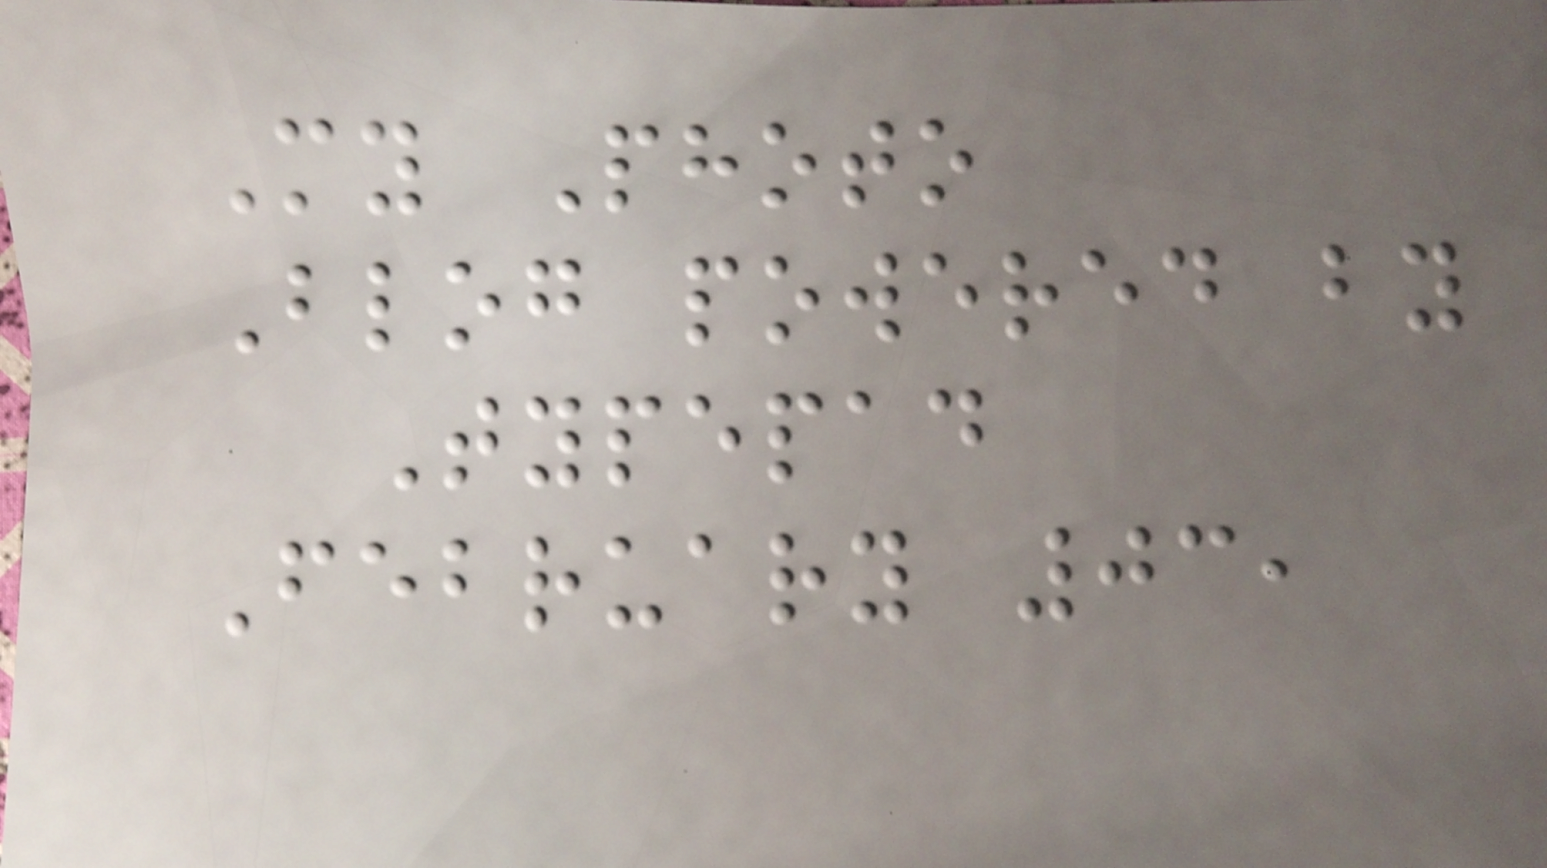My Photo
Blog powered by
Typepad
February 03,
